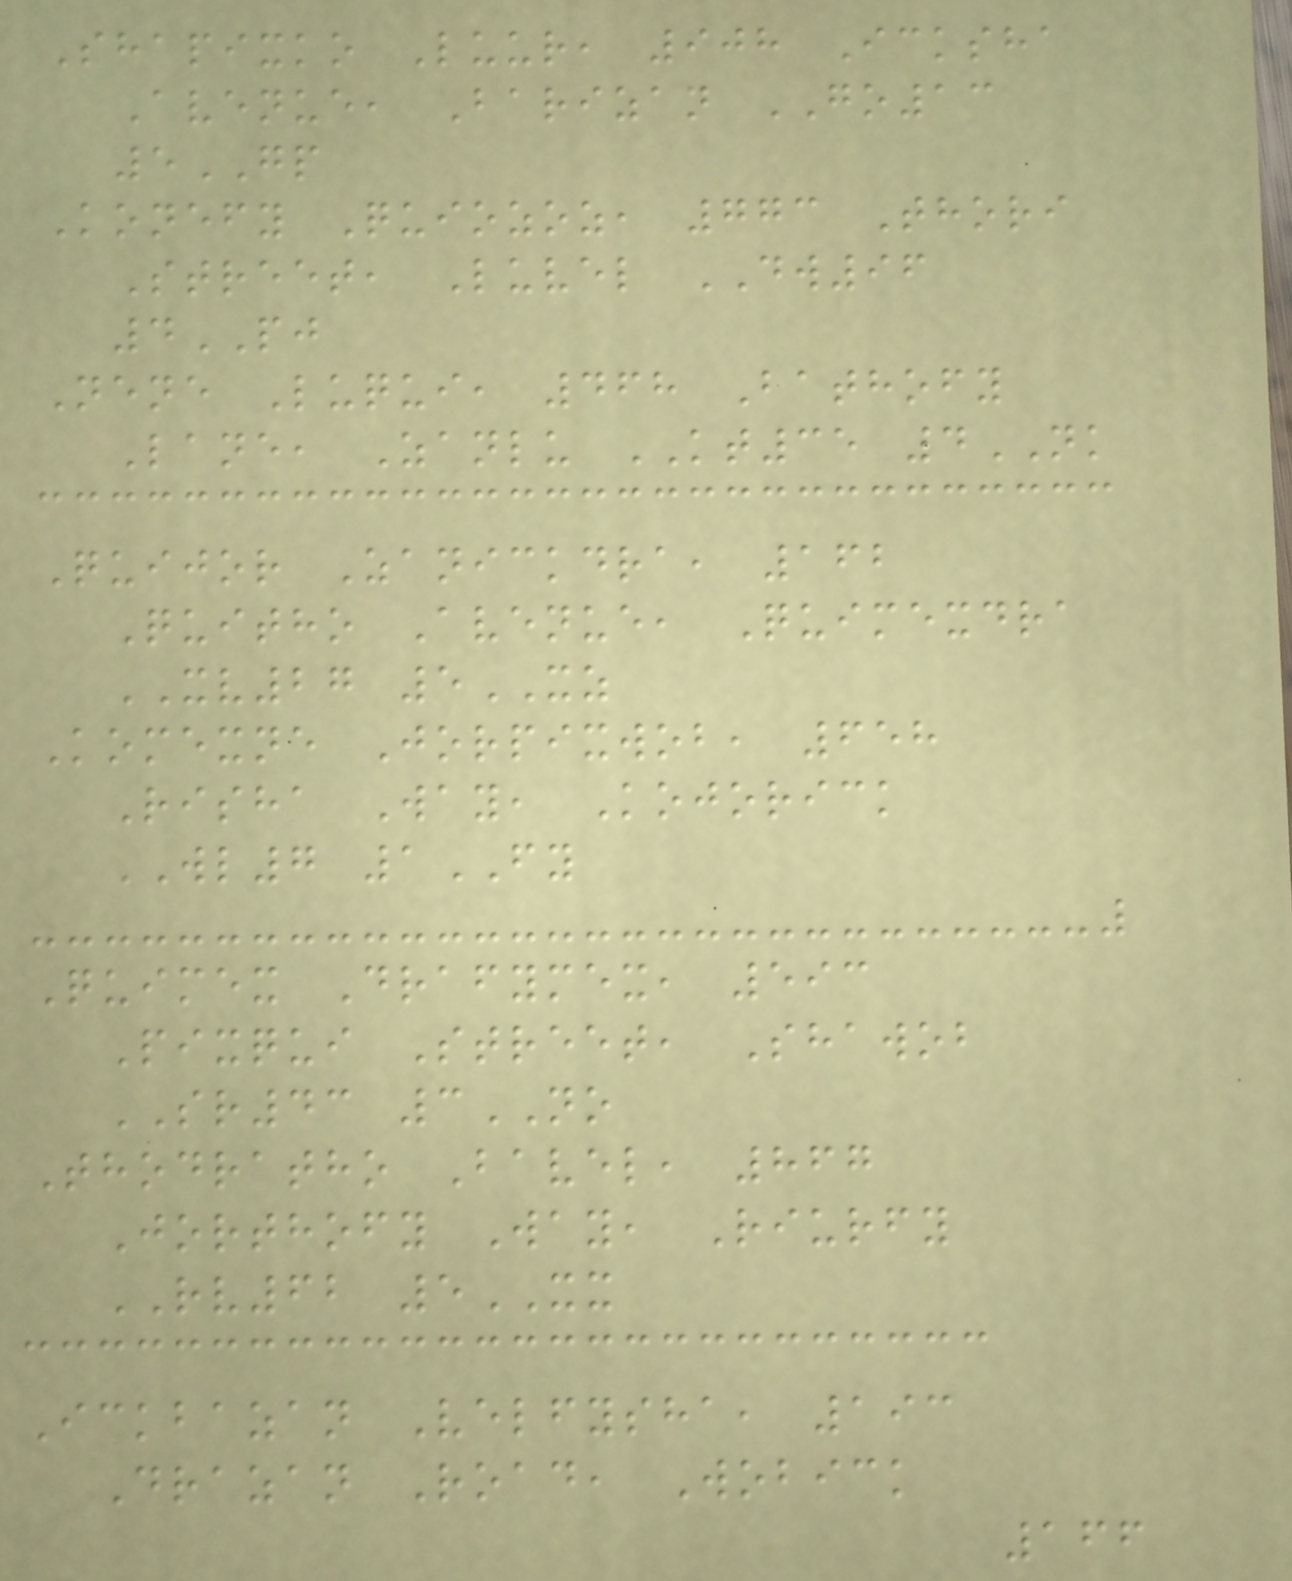Shapixko Luur, 908 Icksha
Avenue, Barizan GO13
5GP
Konefy Quiozoz, 773 Thori
Street, Luvel DW96
4PJ
Nene Luqui, 468 Bathofy
Lane, Zanlu KT35 4NK
Quijor Zanickdra, 162
Quitho Avenue, Quimexdra
XV27 5XZ
Komexne Jorpixwob, 658
Risha Way, Kojorick
WL7 1FY
Quimex Drafymex, 593
Pixqui Street, Shawob
SR43 3NO
Thodratho Bavel, 867
Jorthofy Way, Riurfy
RV62 5XX
Ickbazan Velfysha, 193
Drazan Road, Wobick
166
